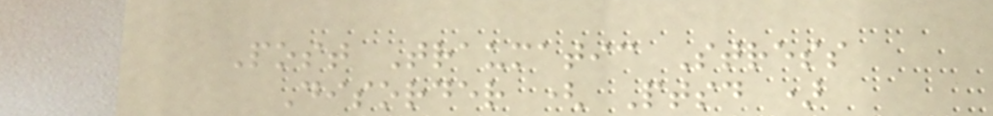Post Traumatic Stress
Disorder ( Ptsd )
